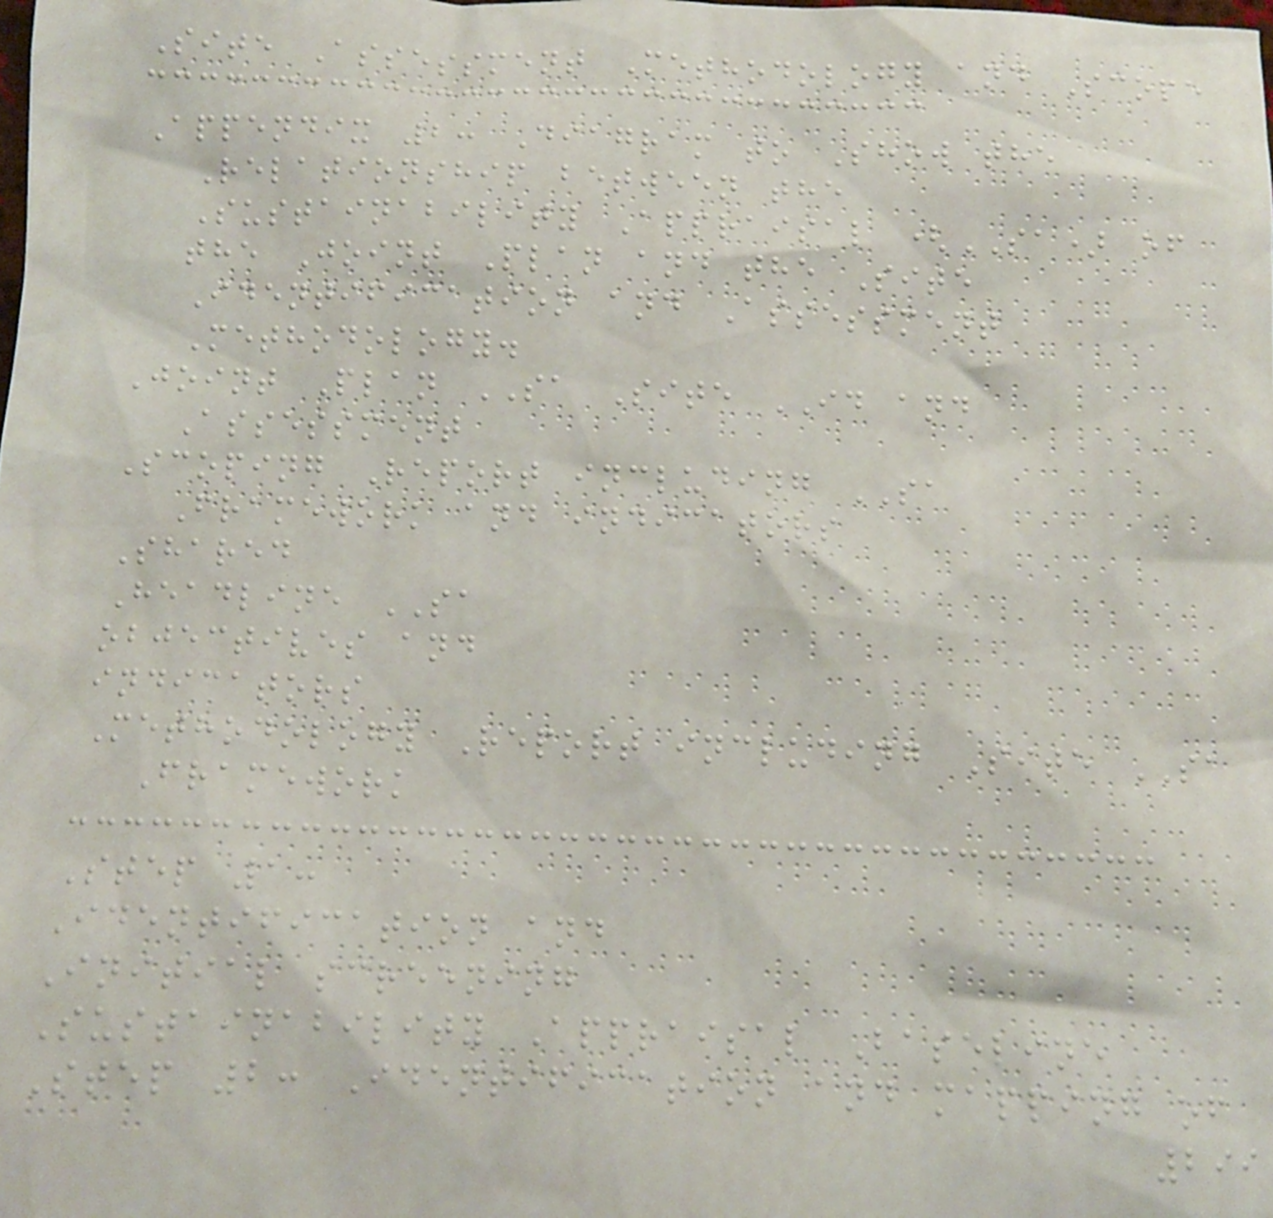Site Assessment Methodology and Scope
Appendix 2: Diagram to Show the
Relationship between the
Sustainability Appraisal (SA) of
the Joint Plan and the Site
Identification and Assessment
Methodology.
Joint Plan SA Site ID and
Assessment
Scoping Report including SA
Framework and indicators
Shared
Headline SA
objectives and
indicators
Methodology Report including Site SA
Framework
Step 1:
Identification and
Initial screening
Sustainability Appraisal Baseline
Step 2: Identification and mapping of
299
